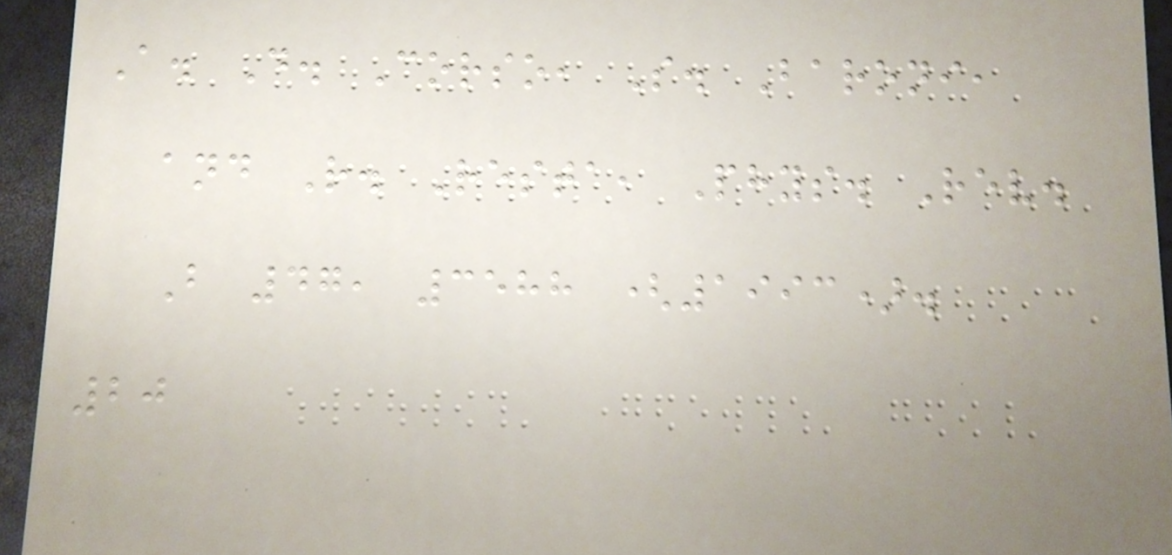A. D. Corso, S. Baroni,
and R. Resta, Phys. Rev.
B 47, 3588 (1993).
20
